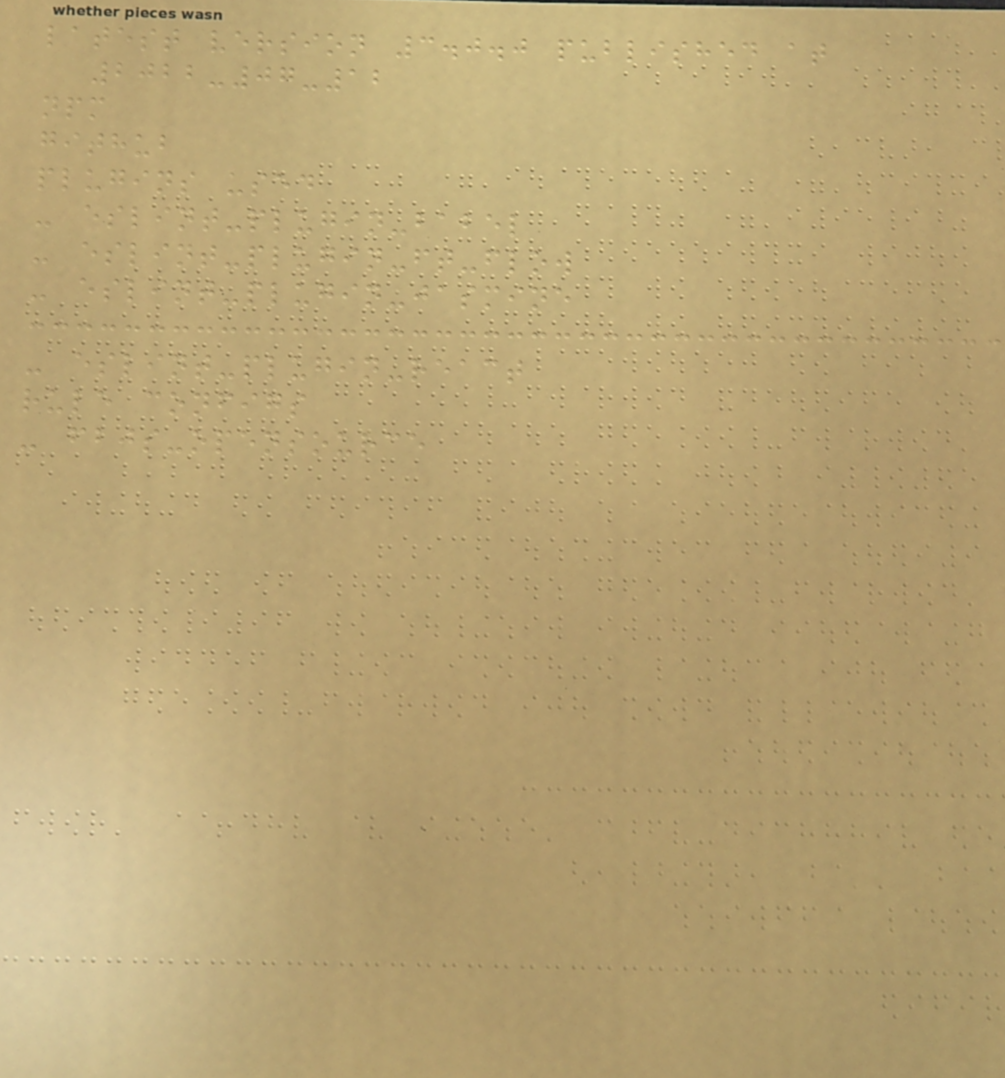latest version 3.0.0 published at
2022-07-12
npm
github
plugins used
- eslint-plugin-babel
- eslint-plugin-ft-flow
- eslint-plugin-jasmine
- eslint-plugin-react
rule configs
- fbjs-opensource
